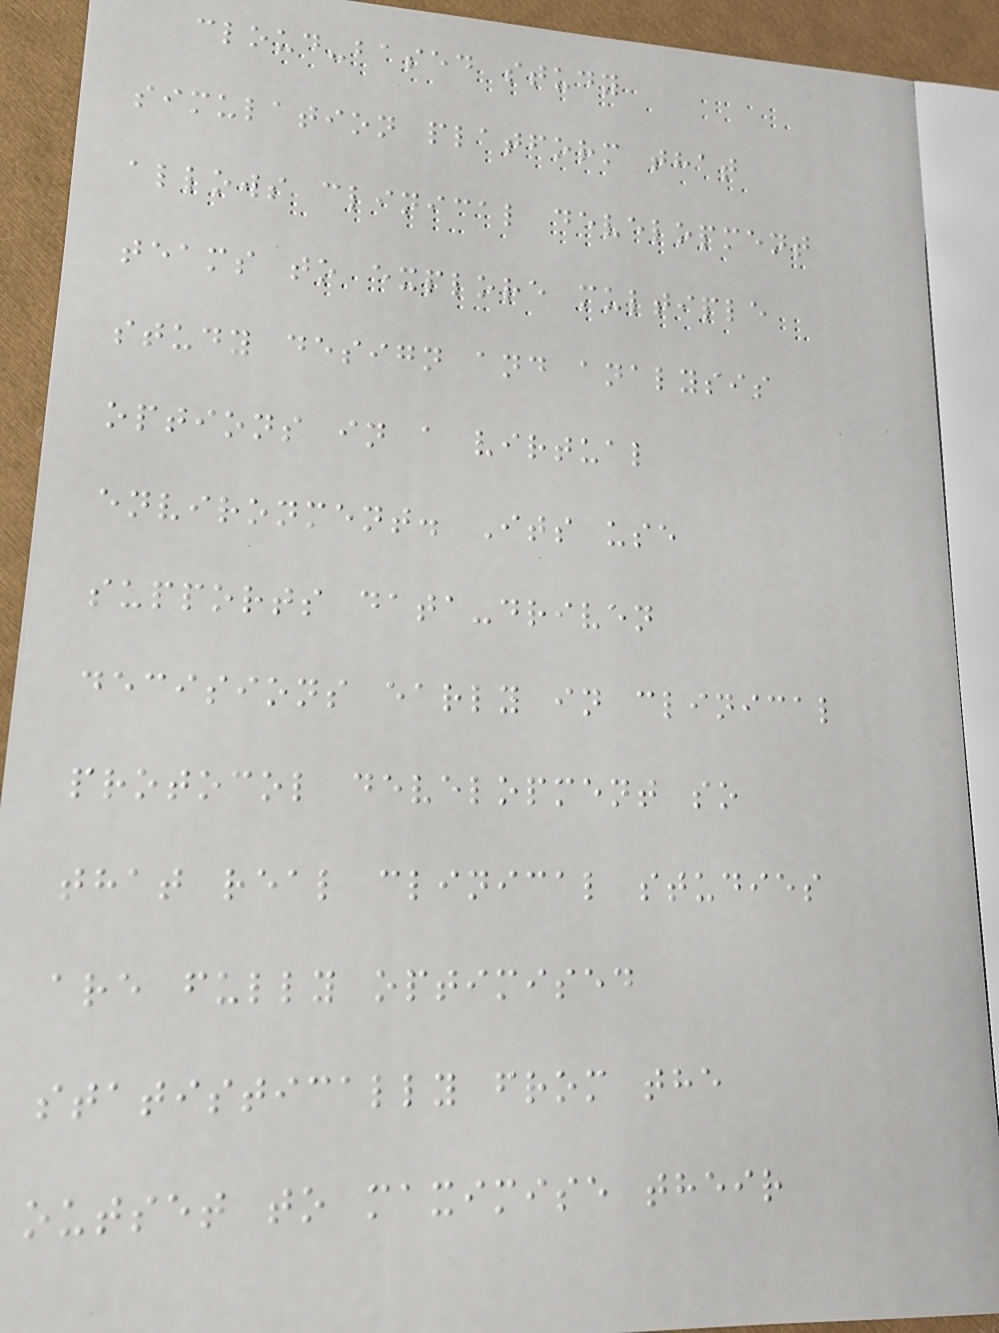cloud-based study
simulation platform that
allows clinical development
teams to explore multiple
study design and analysis
options in a virtual
environment. Its use
supports data-driven
decisions early in clinical
protocol development so
that real clinical studies
are fully optimised
statistically from the
outset to maximise their
